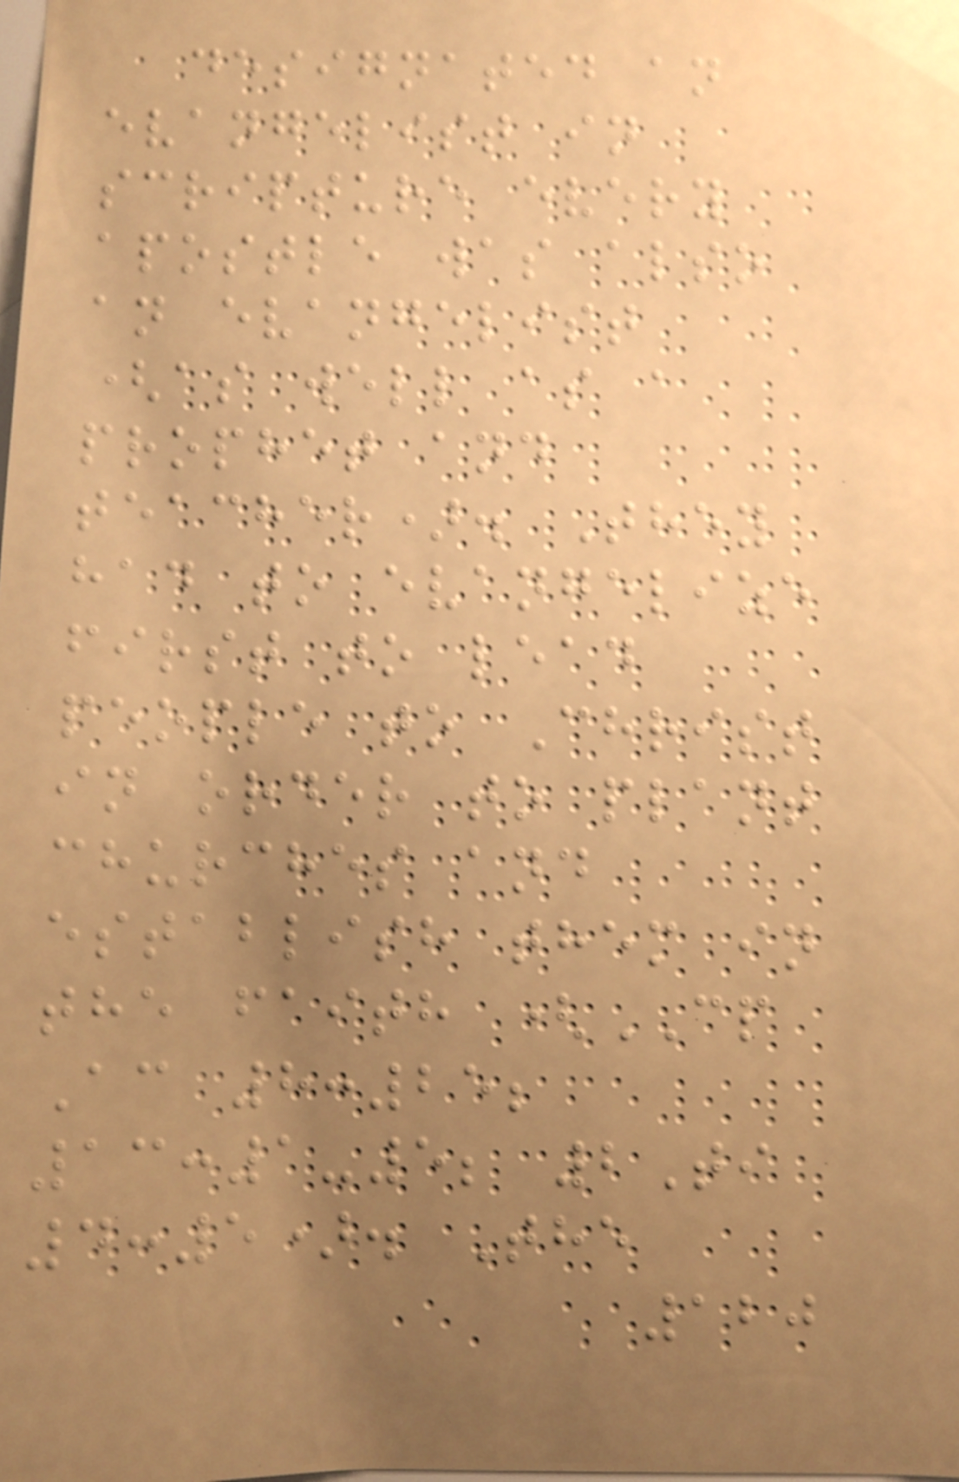designated an
evangelist in
scripture every
apostle was also
an evangelist
(as well as a
prophet and
teacher). They
had to evangelize
first to lead
people to Christ
in order to plant
churches and
establish them in
the faith (CP
Ac 8:25;
13:1-5; 2Ti
4:5). The
120
